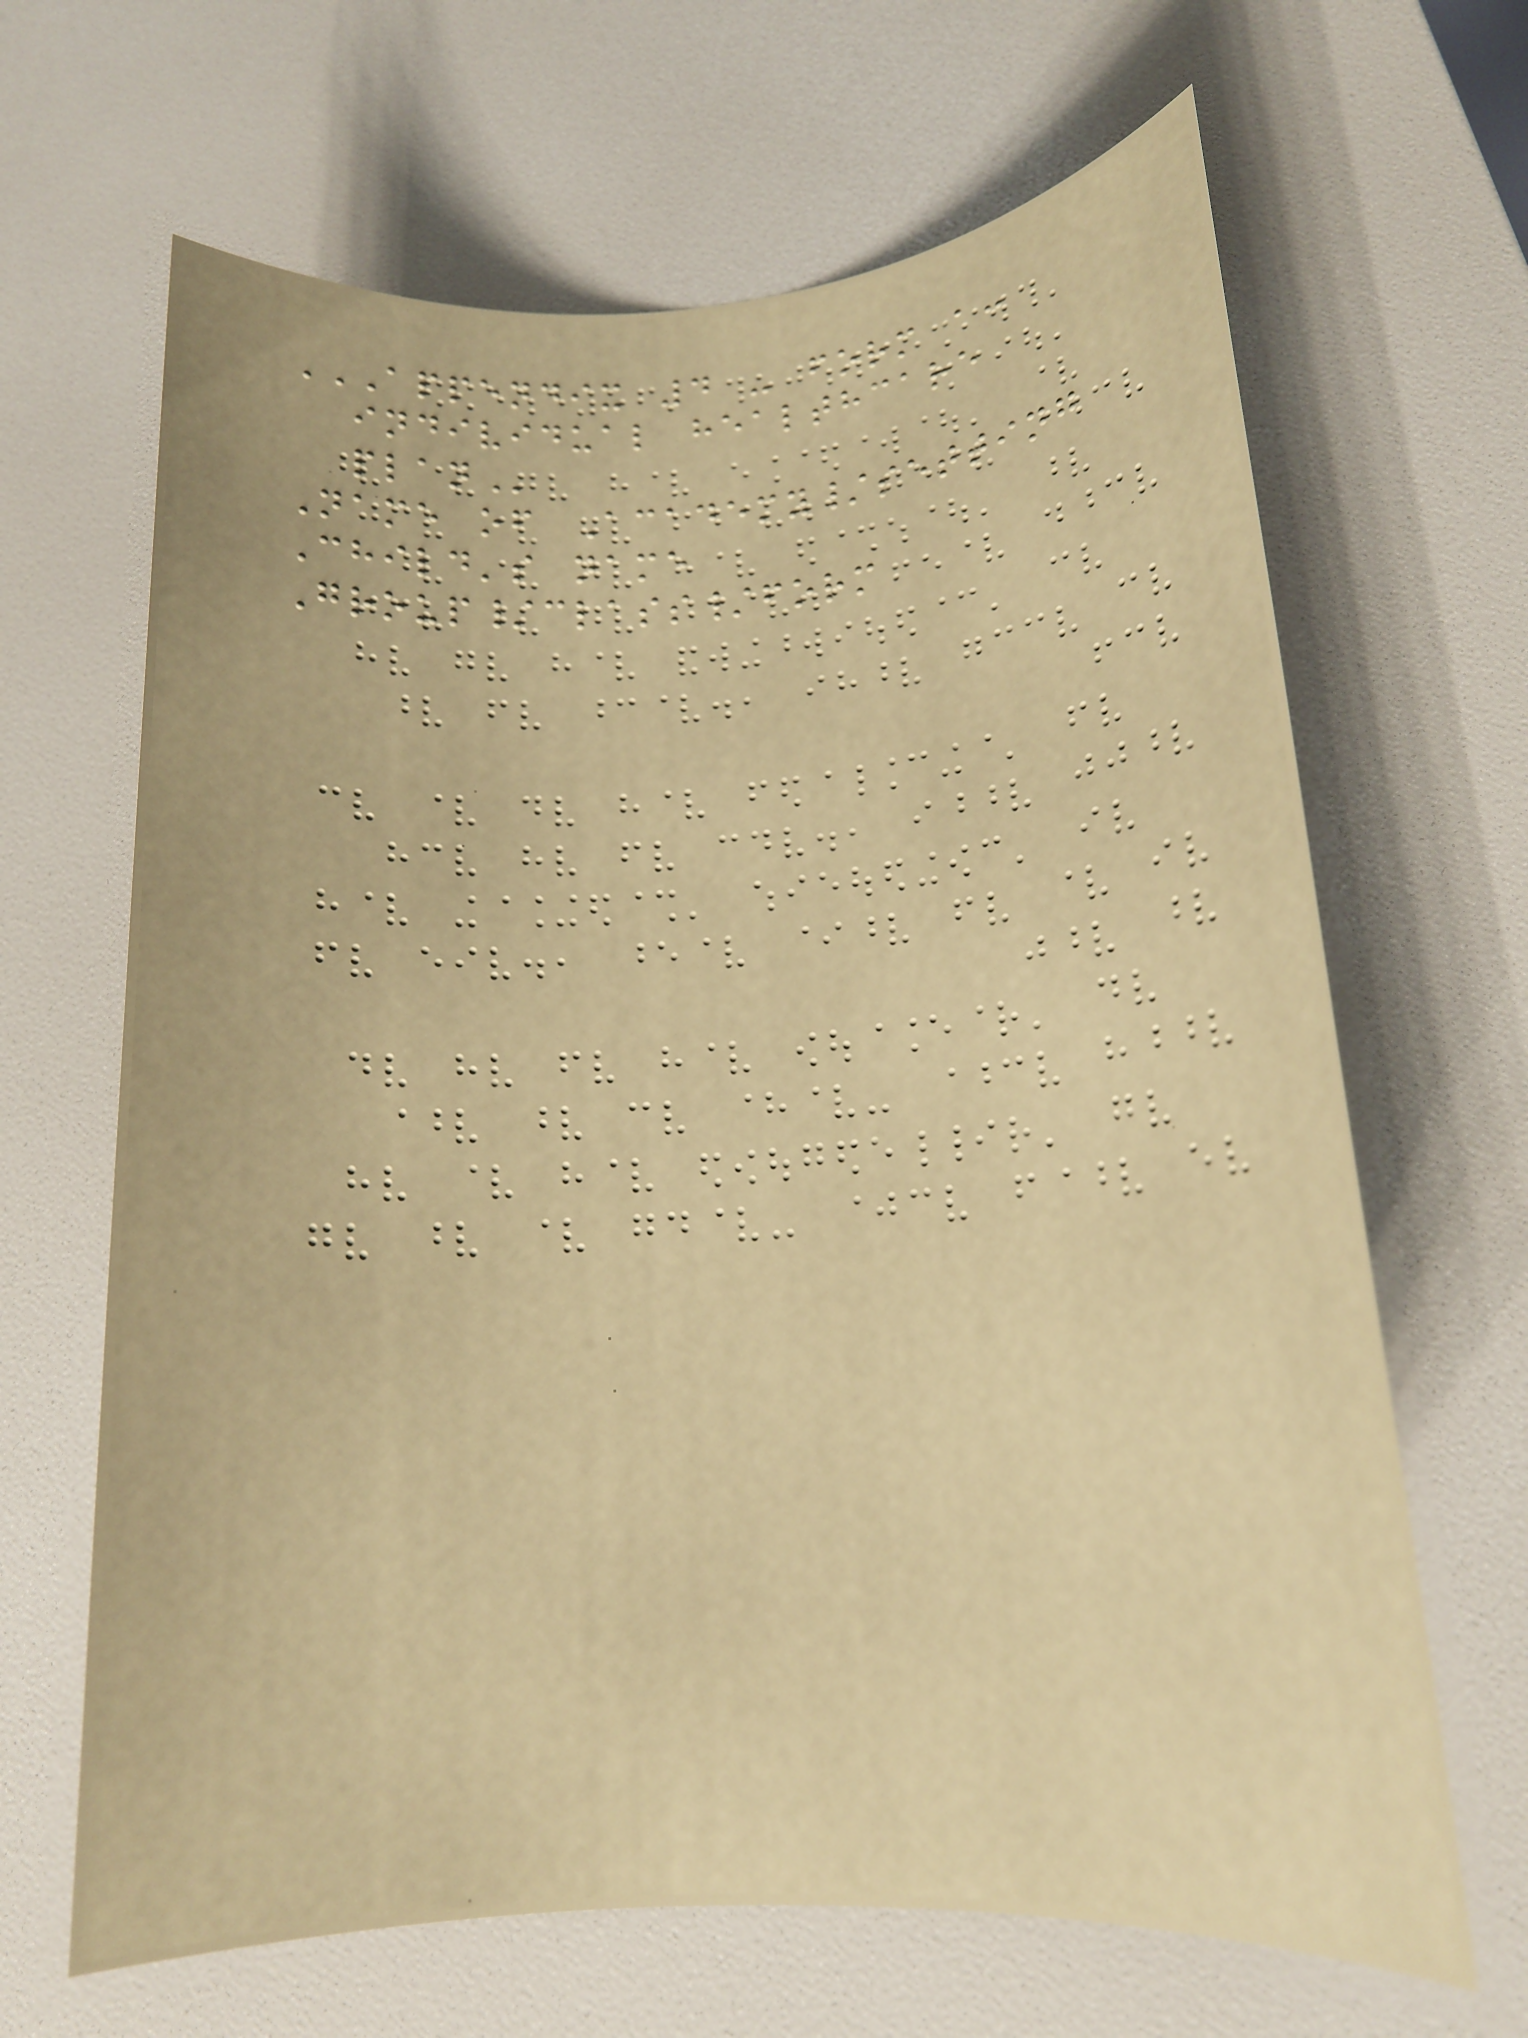APPENDIX 4 - FORM A:
INDIVIDUAL HEALTHCARE
PLAN
Name of Academy/setting
Child's name
Group/class/form
